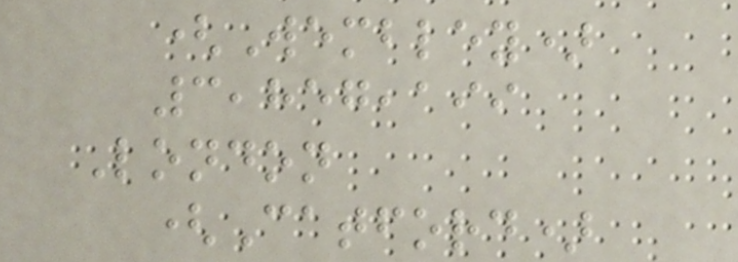(Wembley)
3,857,199
London
(Catford)
